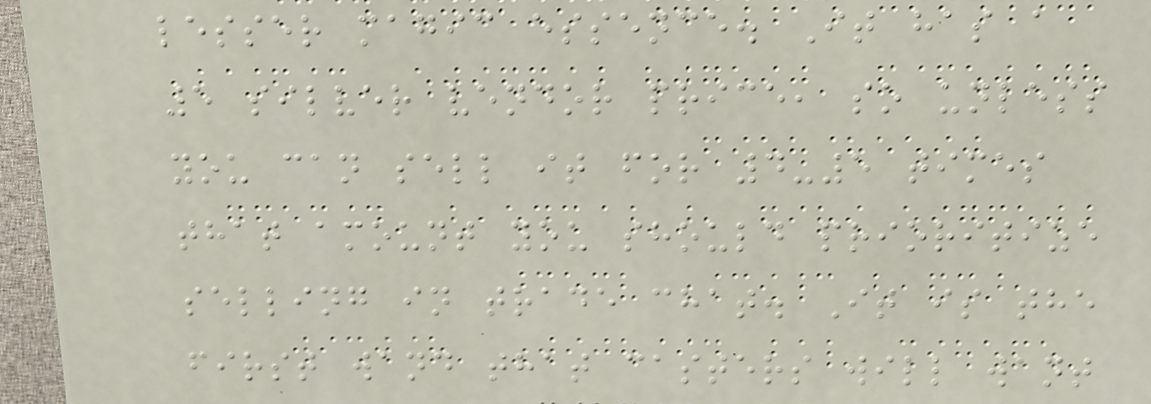lesser magic essence. It has a
5 silver vendor price, so unless
you can sell it for 4-5 times
that amount you should prioritize
selling in trade chat. It is the
first wand that casters will want
